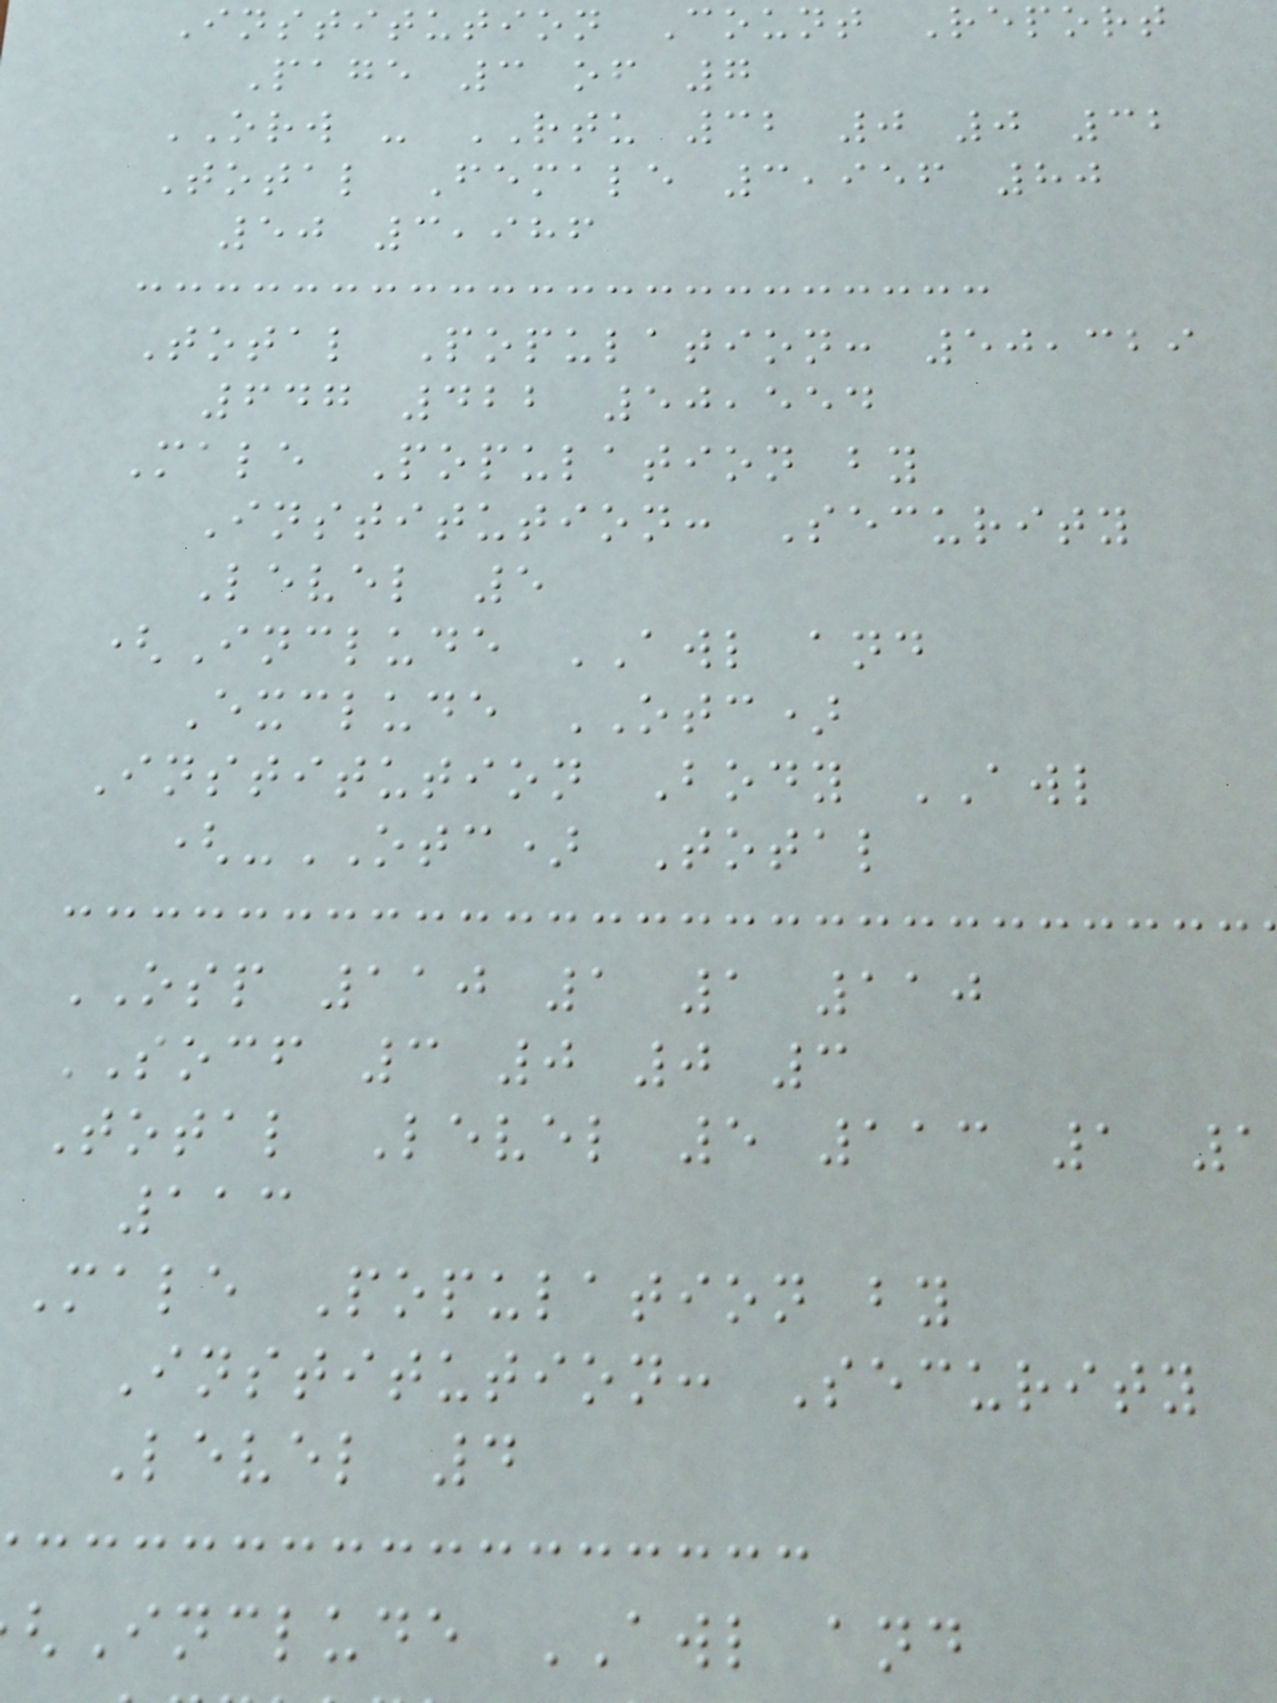Institution Count Report
Page 3 of 7
ORW - RTU 32 0 0 32
Total Female 3,956 80
50 3,986
Total Population: 50,329
647 422 50,554
Male Population by
Institution: Security
Level 5
(Include AWL and
Exclude OTC)
Institution Body AWL
(-OTC) Total
OSP 110 1 1 110
SOCF 3 0 0 3
Total Level 5 113 1 1
113
Male Population by
Institution: Security
Level 4
Include AWL and
